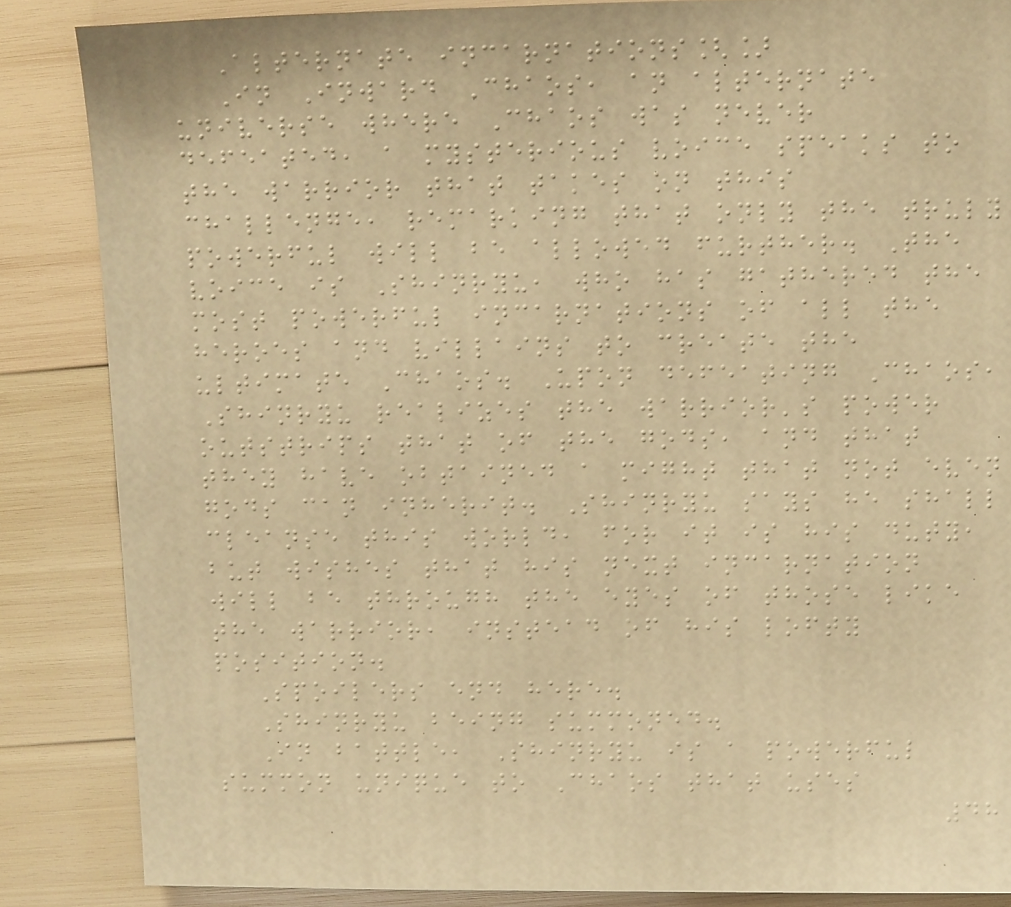Alternate incarnations[]
In Inward Chaos, an alternate
universe where Chaos was never
defeated, a mysterious voice speaks to
the warrior that takes on this
challenge, remarking that only the truly
powerful will be allowed further. The
voice is Shinryu, who has gathered the
most powerful incarnations of all the
heroes and villains to create the
ultimate Chaos. Upon defeating Chaos,
Shinryu realizes the warrior's power
outstrips that of the gods, and that
they have obtained a might that not even
gods can inherit. Shinryu says he shall
cleanse this world, for it is his duty,
but wishes that his next incarnation
will be through the eyes of those like
the warrior, instead of his lofty
position.
Spoilers end here.
Shinryu being summoned.
In battle, Shinryu is a powerful
summon unique to Chaos that uses
48
